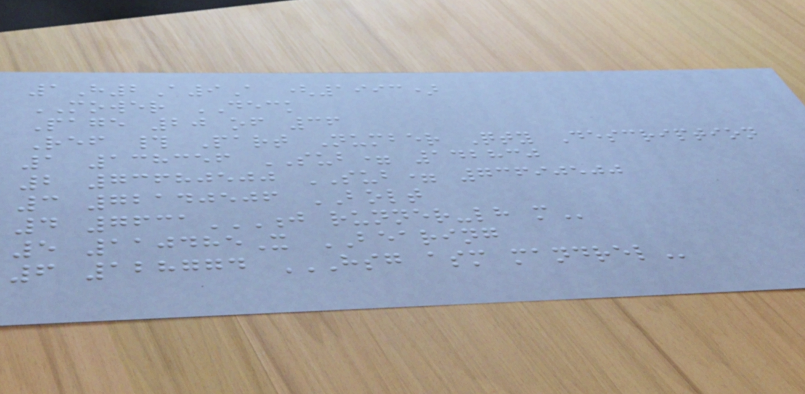1H2A9A (1993)
MOWER DECK
Page 20 of 36
Ref # Part Number Qty Description
1 138356 SUB= 142830
2 73680500 SUB= 73690500
3 72140506 BOLT
4 7631J RUNNER-LH M
5 110485X BEARING
6 128774 HSG ASM MANDREL
